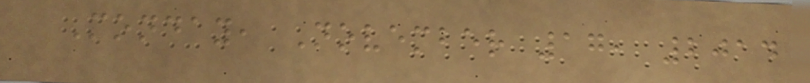Monday, November 17, 2014
